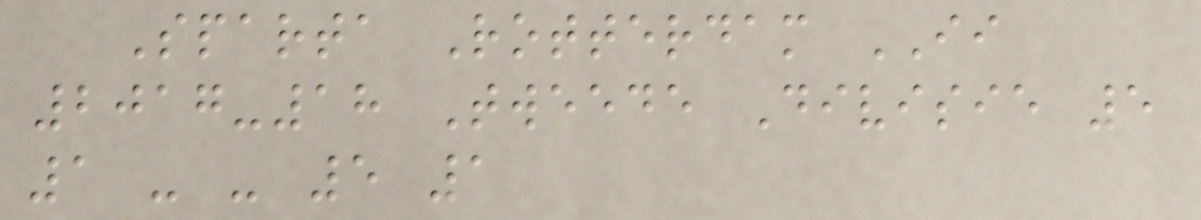Sparta Rotterdam II
2017-18 Tweede Divisie 5
1 - - 5 1
